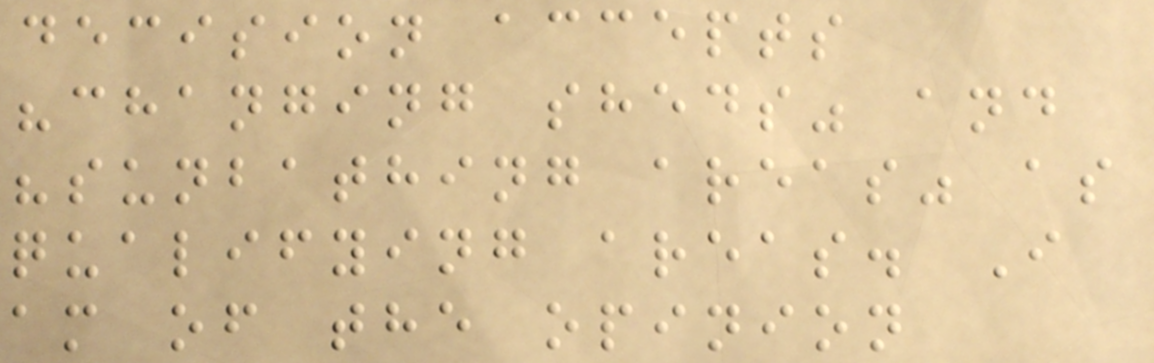decision accepts
"changing sheds" and
"sunbathing areas" as
qualifying areas. I
am of the opinion
